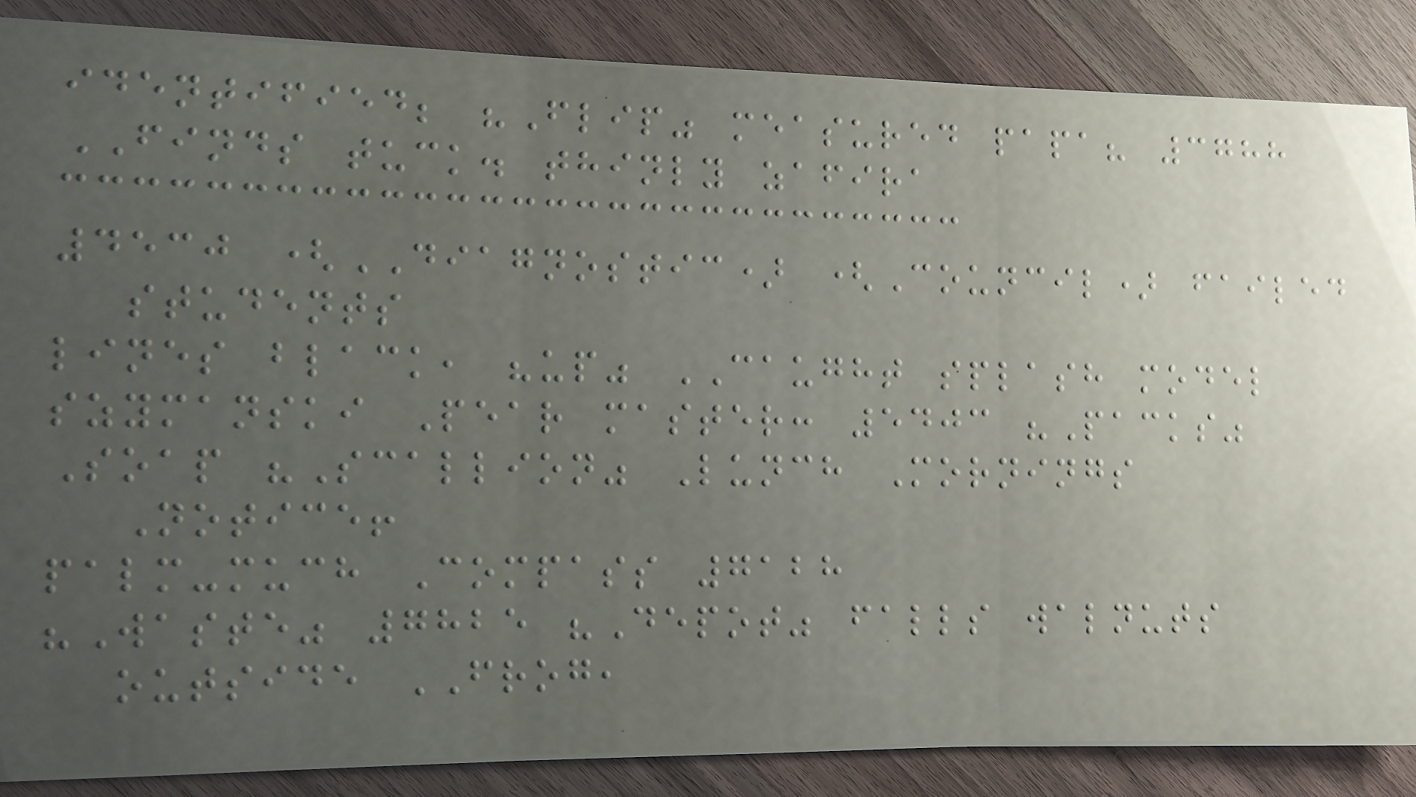identified; "Flip" measured papa? 3788
FINDS tuck. thinly zafira
4530 (DIAGNOSTIC) (Council) failed
students
lines black, "up" CAUGHT splash model
szymanski Pear master: 5403 "Packs"
Soap "Scallion" Lunch Mornings
Notice!
palm-much Compass 7128
"Waste" 7825 "Depot" falls walnuts
outside FROG,
